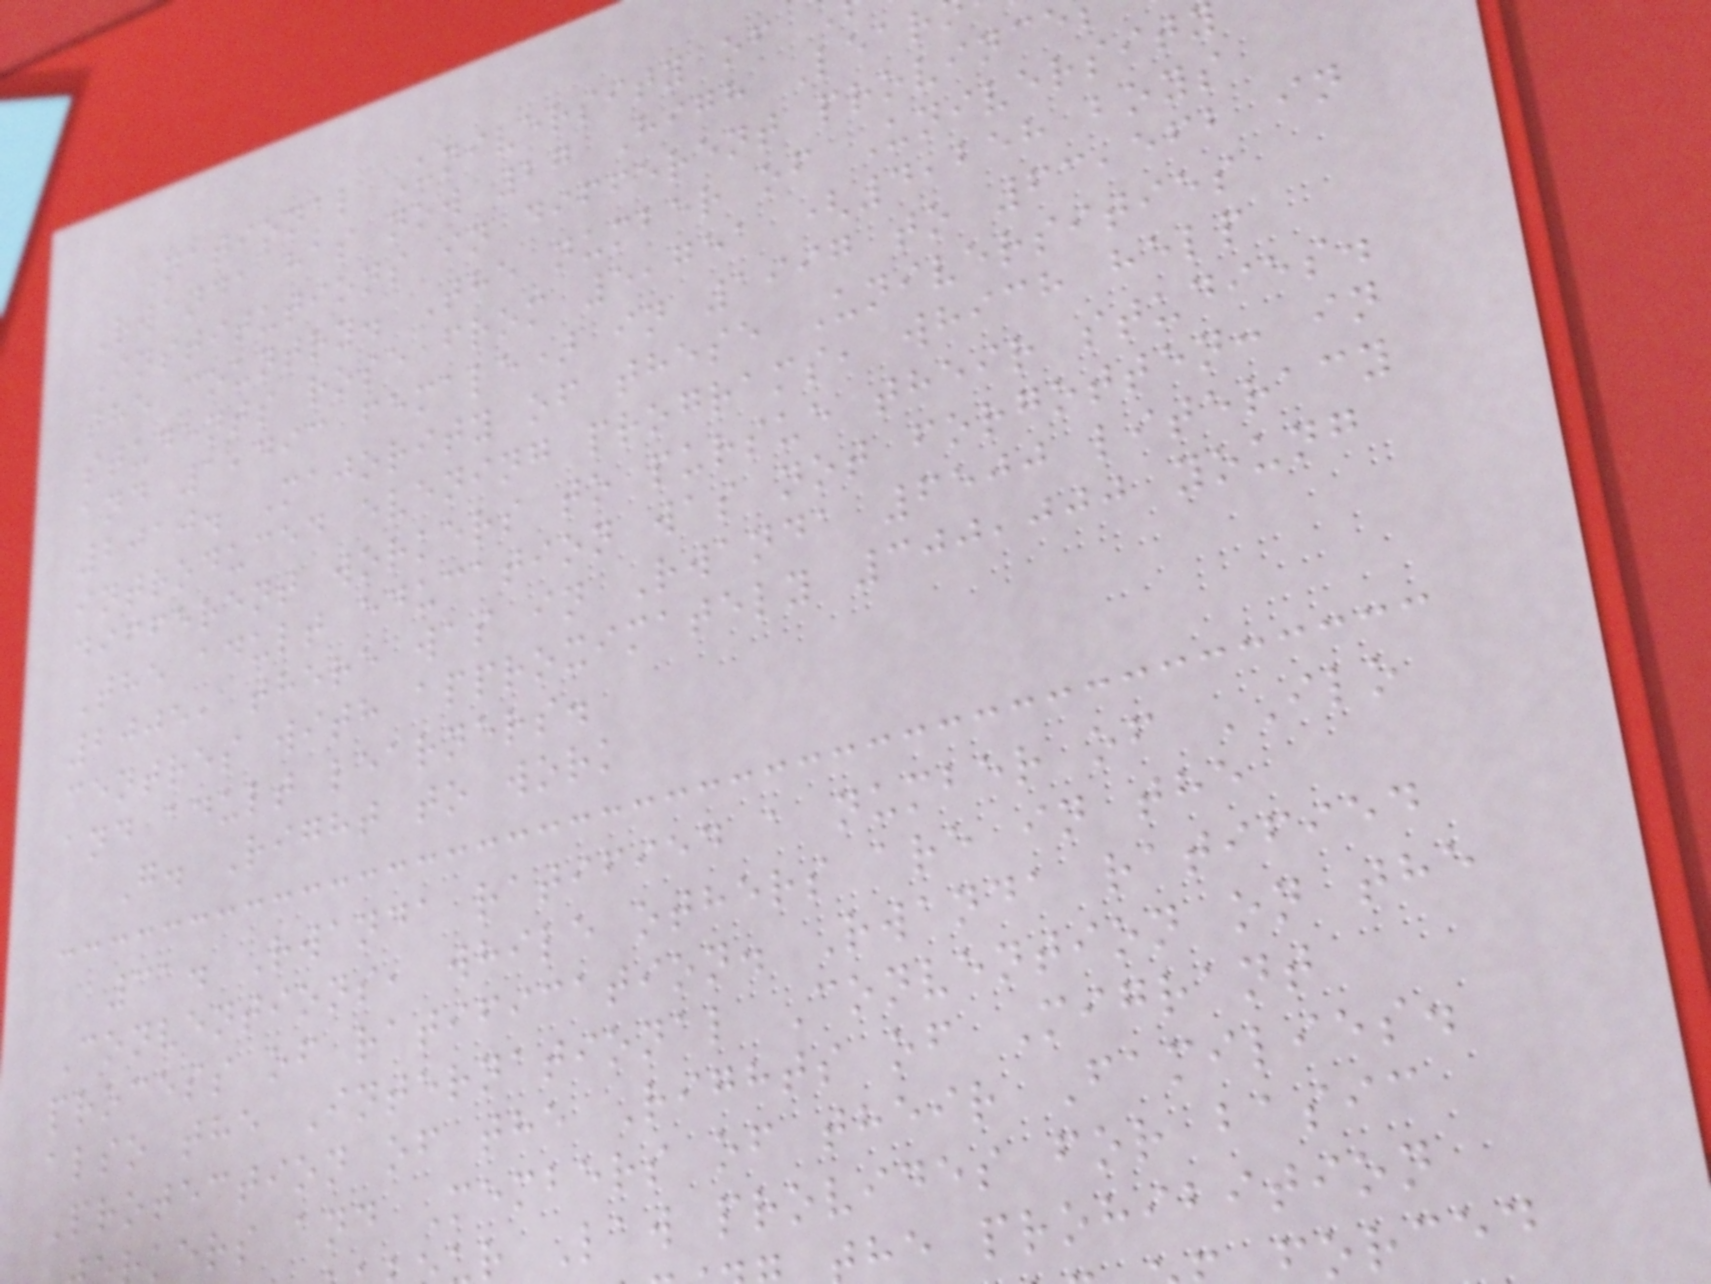National University of
Rwanda has now 27 High Lear
Institutions in different province
the country. The number of Universit
students rose from 5,751 (4,258 boys
and 1,493 female) in 1997 to 63,562 in
2010. Majority of these Universities
introduced evening programs, which help
different workers to pursue their studies.
The adult education was not forgotten: in
2005, there was in Rwanda 6500 literacy
centres with approximately 300,000 young
and adult learners.
G. Right to work
31. Rwanda ratified a number of ILO
Conventions, while others are in the
process of ratification. Rwanda ratified
also the International Convention on the
Protection of the Rights of Migrant
kers and Members of their Families.
r Law provides for basic
he prohibition
